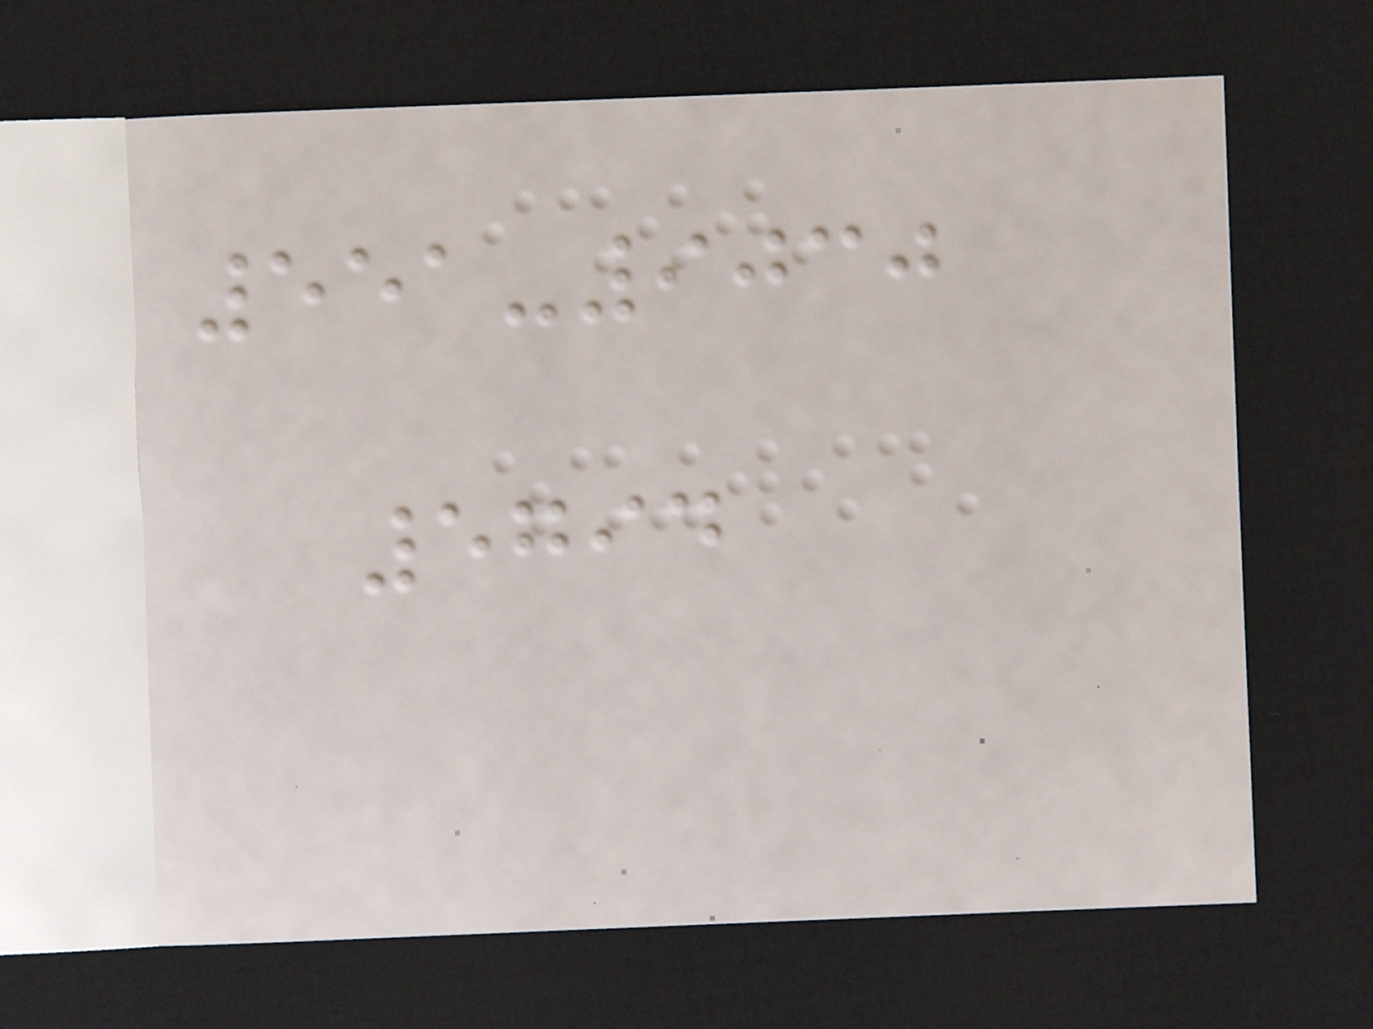551-9030
5794
